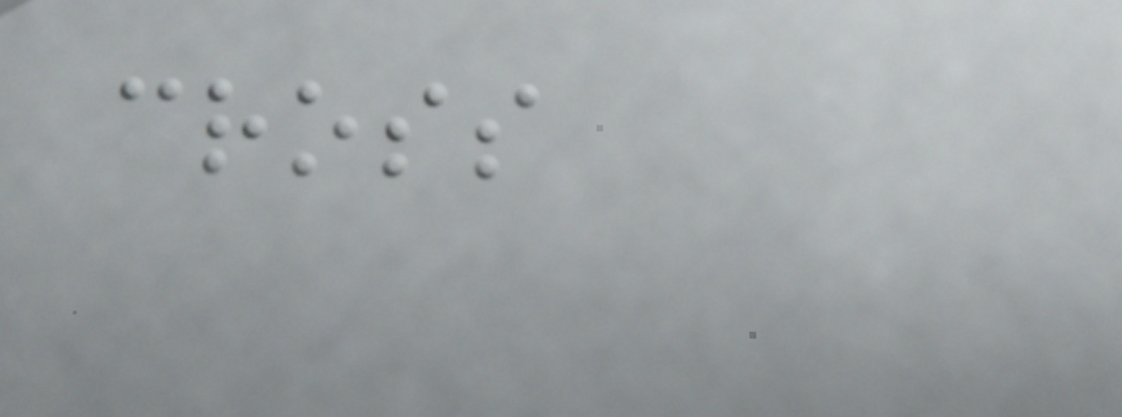cross
